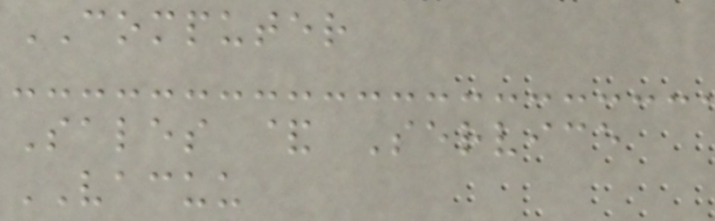COMPUTER
Sales & Service
VACUU
